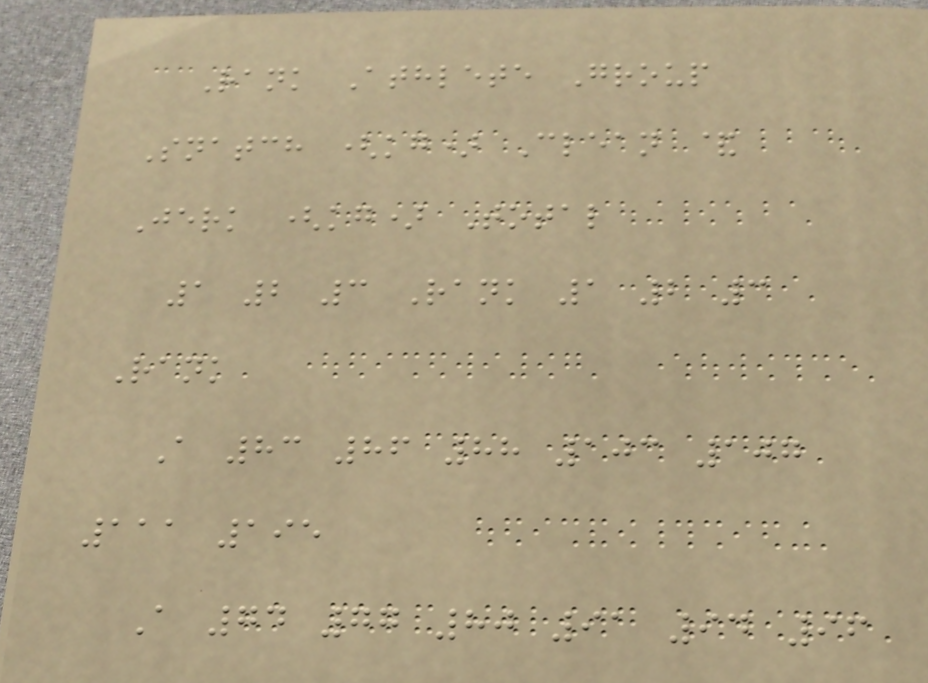Rank Athlete Group
Snatch (kg) Clean &
Jerk (kg) Total
1 2 3 Rank 1 2 3
Rank
A 83 86 88 103 107
111 195
A 74 77 80 91 94 96
